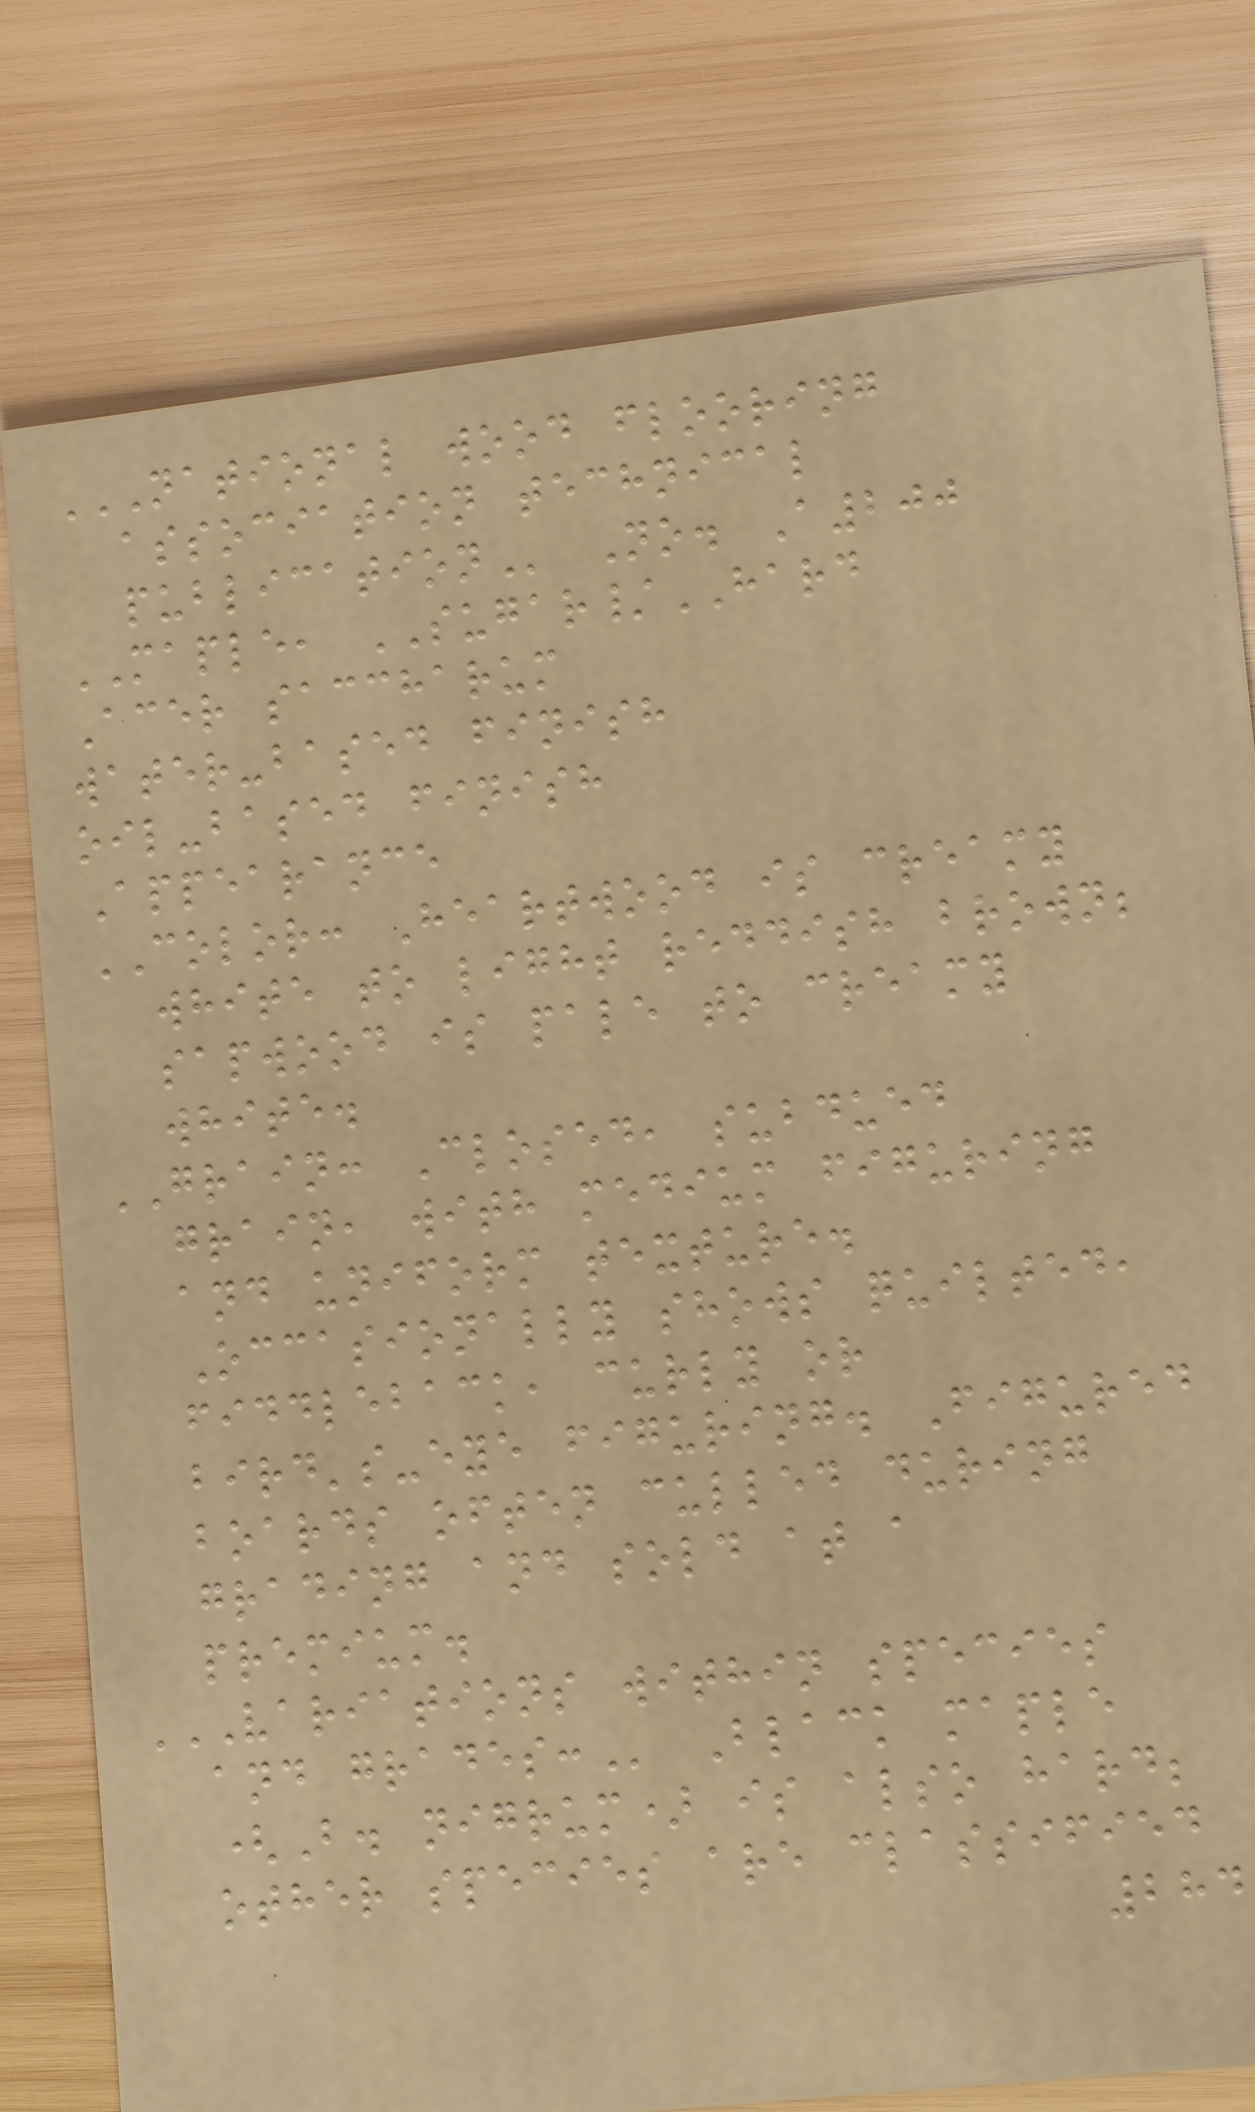NATIONAL WOOD FLOORING
ASSOCIATION TECHNICAL
PUBLICATION No. A200
MAPLE, SUGAR/HARD
Acer saccharum
water-based finish
oil-based finish
Appearance
COLOR: Heartwood is creamy
white to light reddish brown;
sapwood is pale to creamy
white.
GRAIN: Closed, subdued
grain, with medium figuring
and uniform texture.
Occasionally shows quilted,
fiddleback, curly or
bird's-eye figuring. Figured
boards often culled during
grading and sold at a
premium.
VARIATIONS WITHIN SPECIES
AND GRADES: Black maple
(B. nigrum) is also hard;
other species are classified
284
